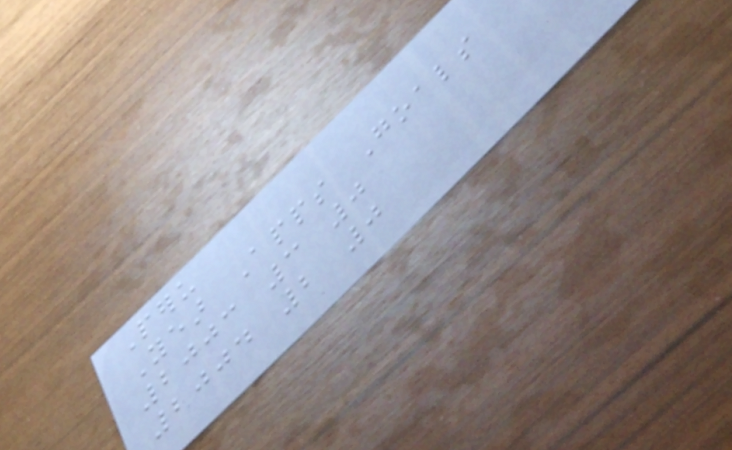Peru
Year Apps Goals
2003 3 0
2004 2 0
